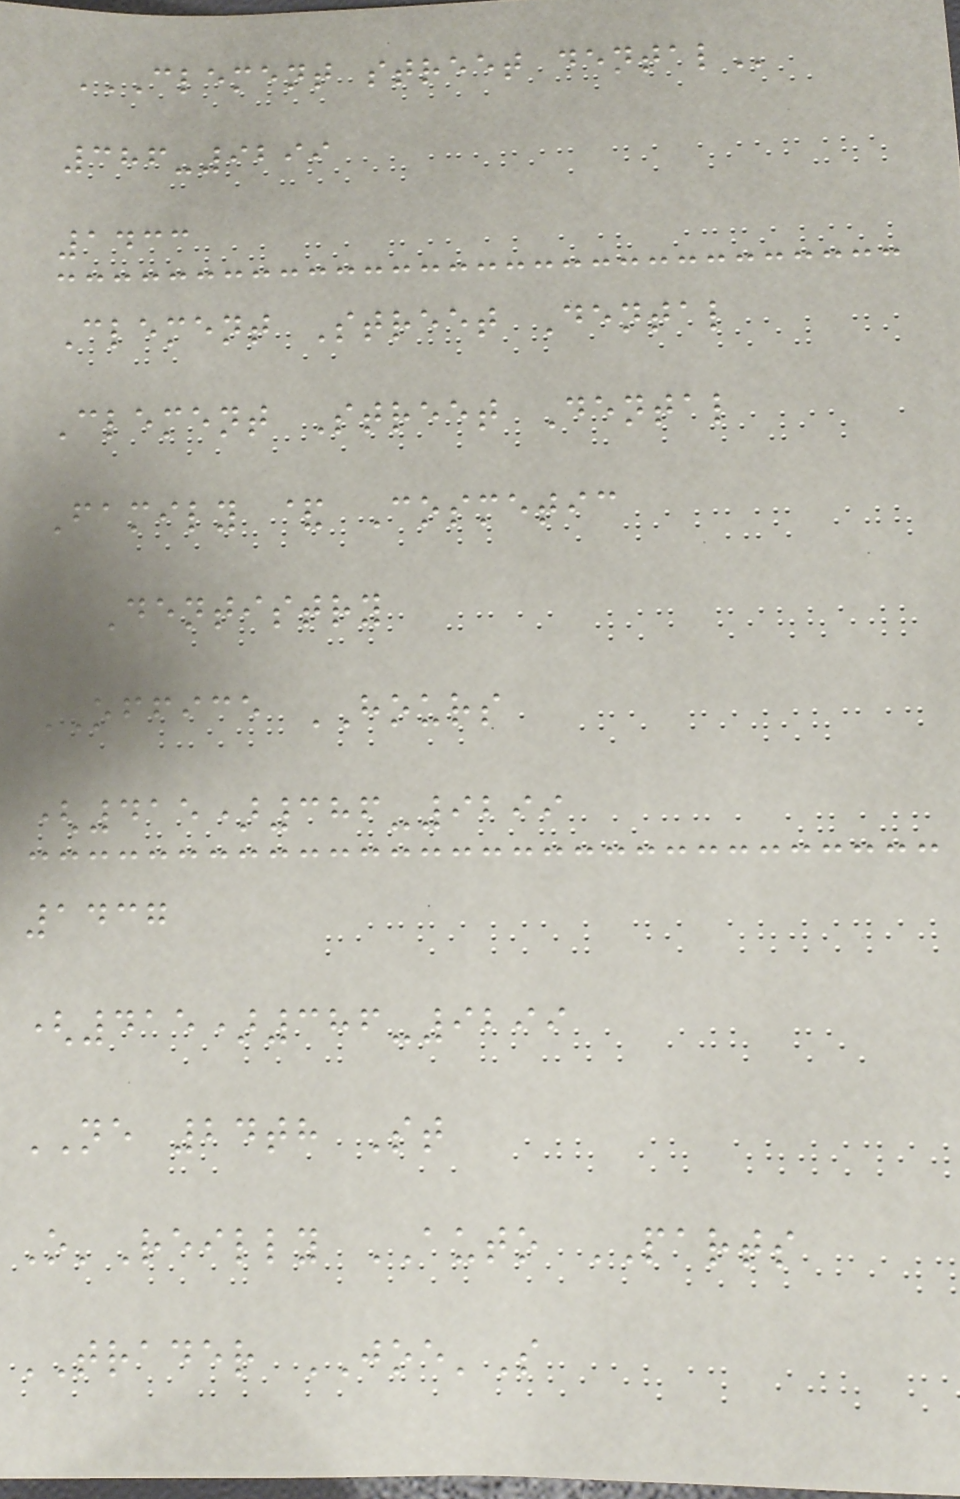CLEMENT STREET DENTAL
386-9299
1433
Clement Street Dental
Clement Street Dental
Family & Cosmetic
Dentistry
OFFICE HOURS
(415)386-9299
1437
(415)386-9299
NE 24th St
O'Reilly AUTO PARTS
TRADER JOE'S
